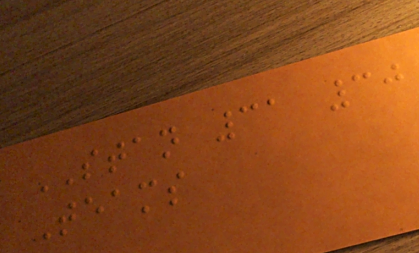STAN 31 30
Teams
